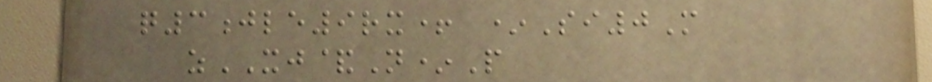q3jle9rx+ *Si0M
zXJ&N*P
